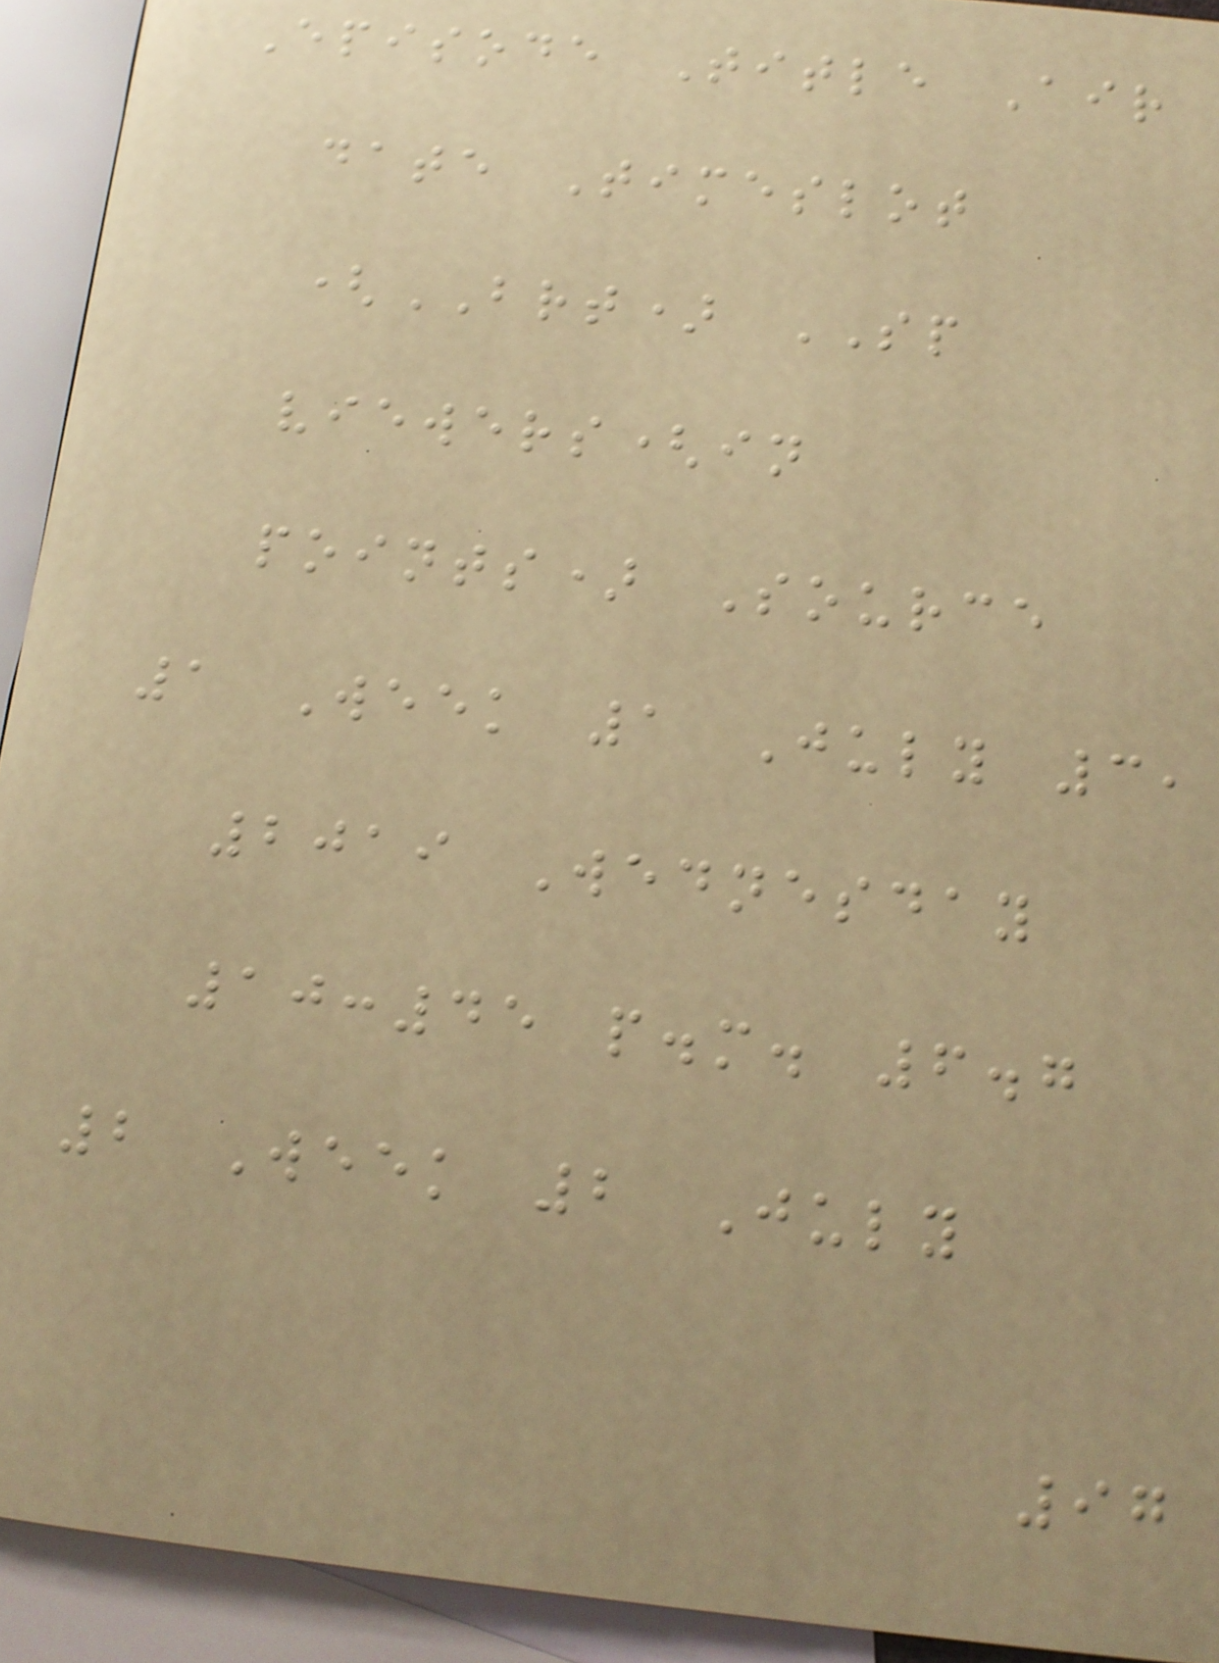Episode Title Air
date Timeslot
(BRT) SP
viewers(in
points) Source
1 Week 1 July 3,
2019 Wednesday
10:45 p.m. 6.7
2 Week 2 July
97
